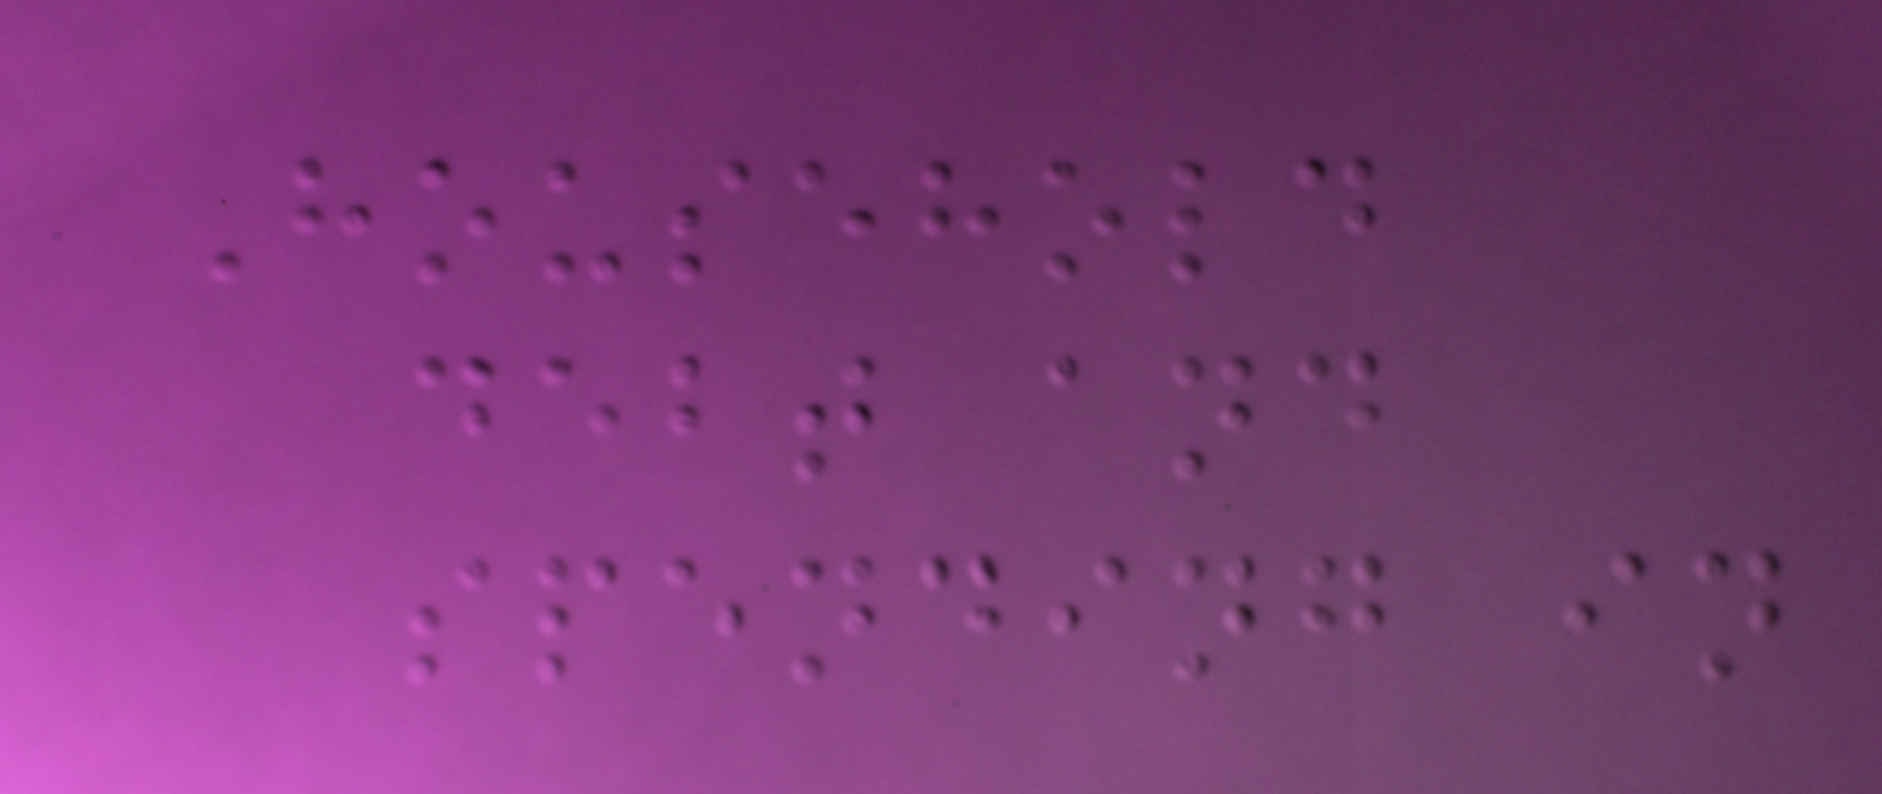Household
debt and
spending in
